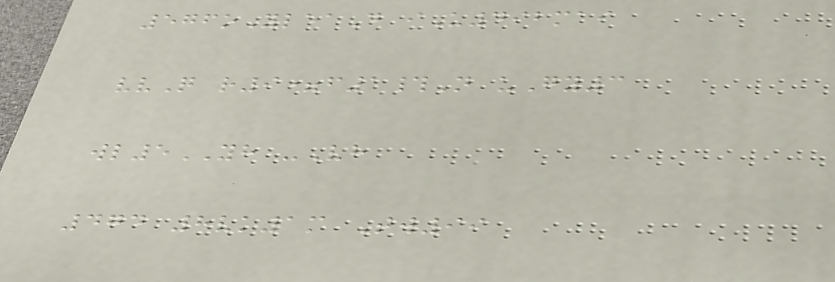576oYleaD iU492mai
vvQ r9=f1#N uGy3
wl5YH -Vh
474 8vk1m Tw99
